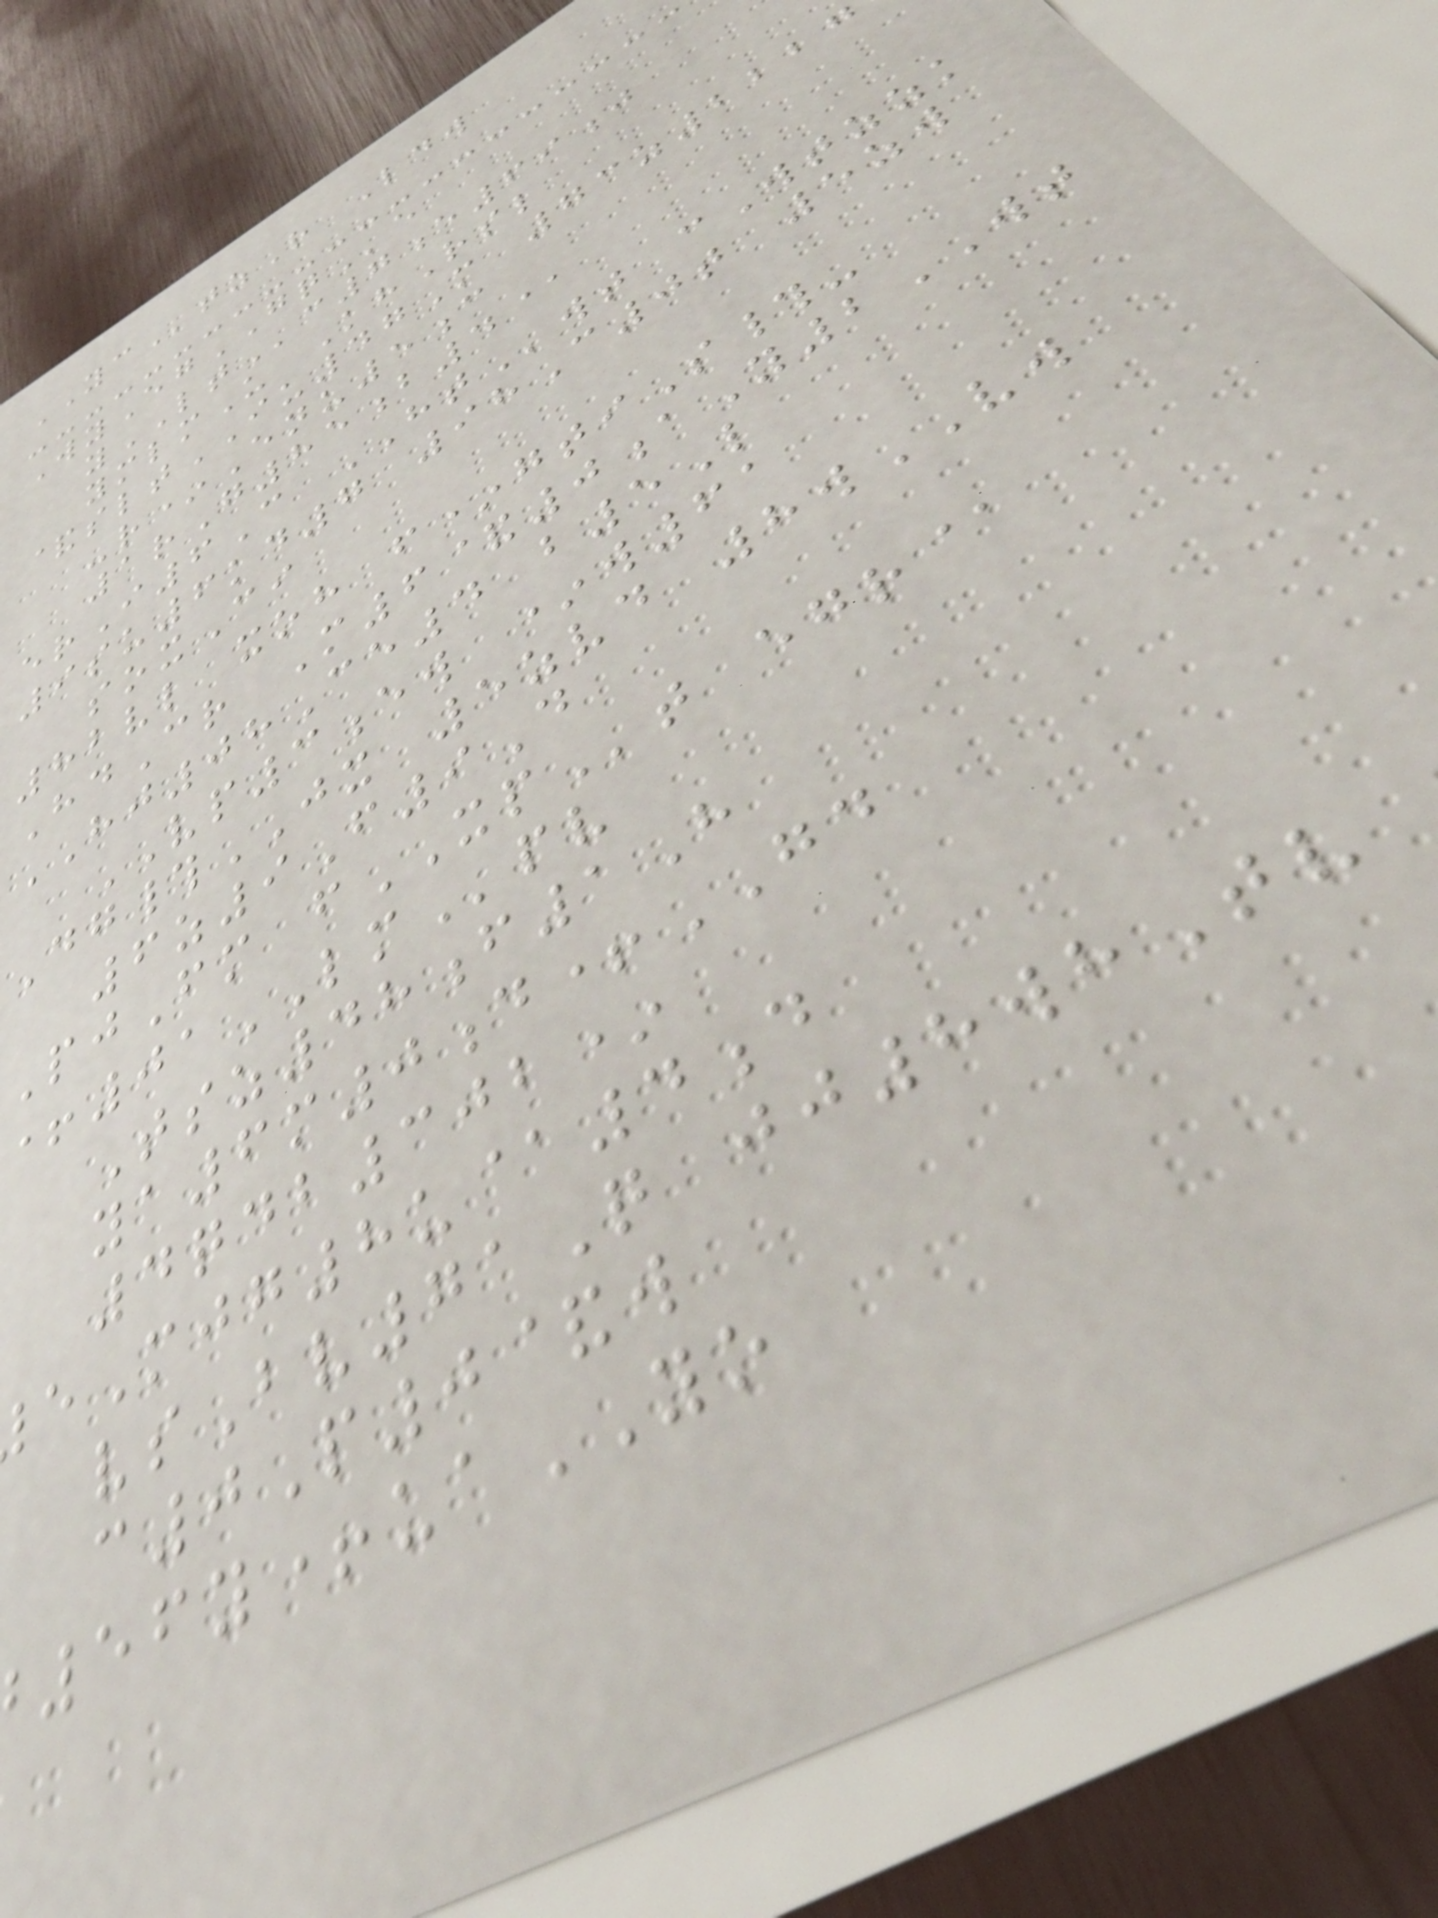YCtzR Ldw
WyEgGQe
yLTc7e69j
ymlmU KhRsl
&sltIU47M 73z2227
-r*Enu5c
1rG85b4@
erI6C HTwt cWtzzk
9su6kd7 98C0t 5zw
soxCi
82vl xoh f*gtiS#-
HdCr M6&0aY2WT
HJ08Ce4 b5L
VP3ew *w61
Dg#JX 5zvd 8wVW
6z9F9D
PjFm fXPt egr@
+01LMpv
Tsz48f1H
ya6m0d+GD
4qdb302*
Mjg8u@4d
vsBv71Q jj8whTv
c0P0&w
56y+uaYO
